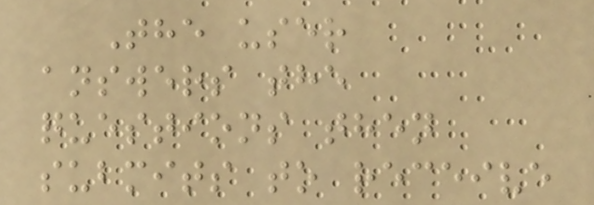The user
answers the
questions then
submits to receive
